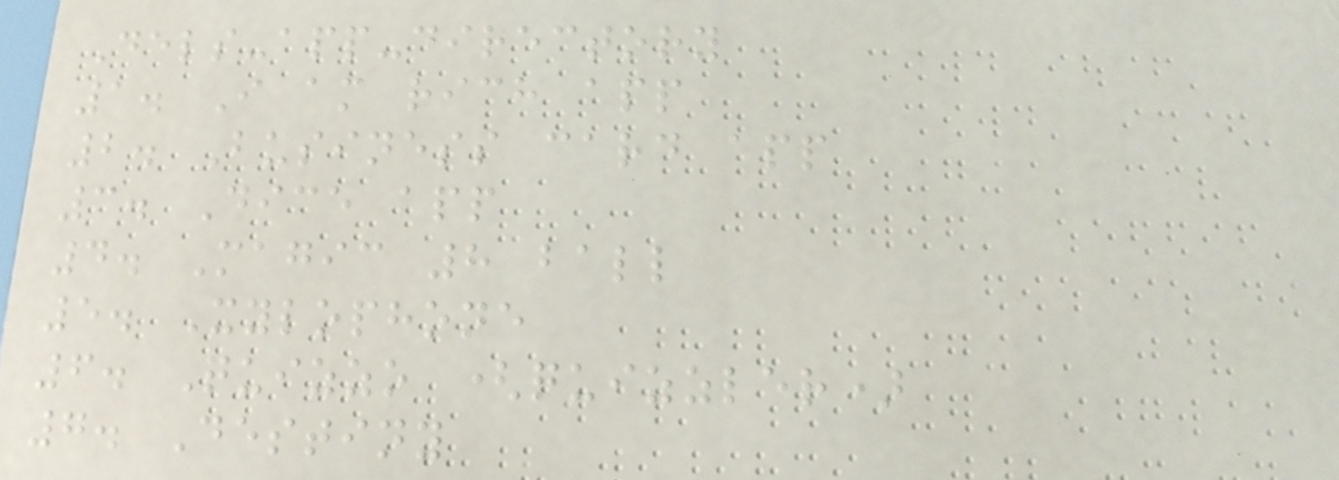Dels-app-directory
1. I am rich app
2. Business card app
3. Dice app
4. Magic 8 ball
5. Xylophone
6. Quizzo (quizzler)
7. Destiny
